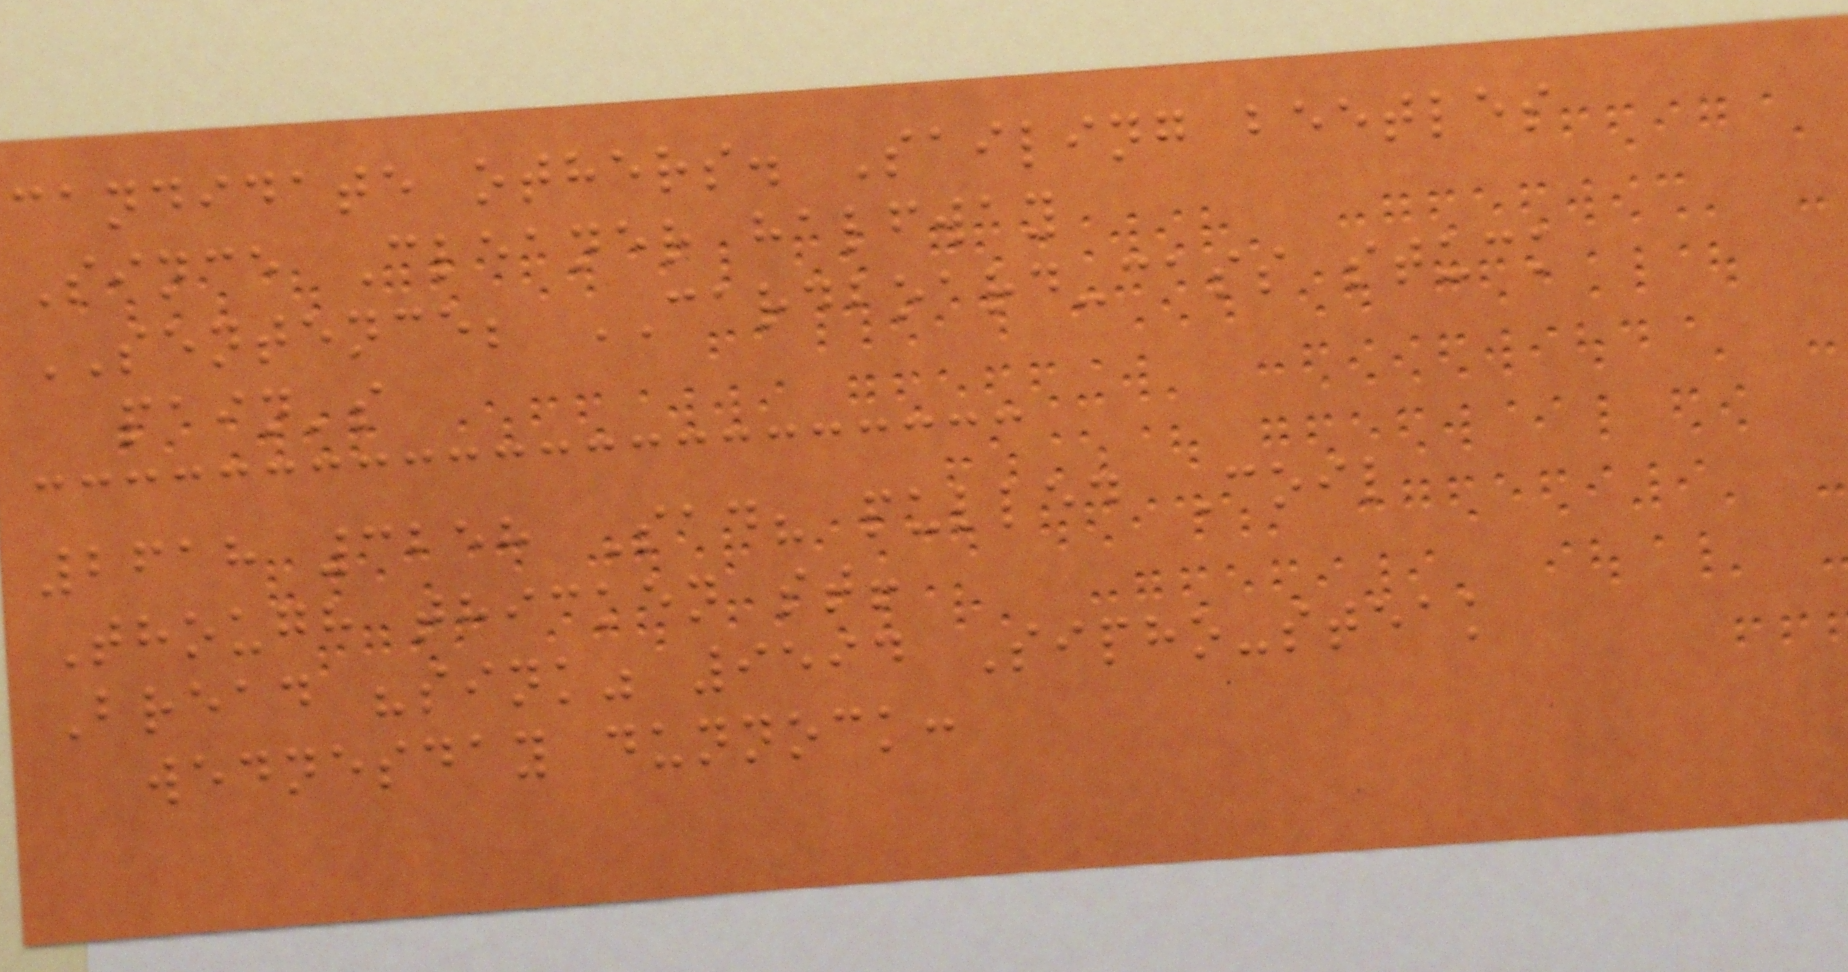candidate others. Sailing beetles
Since Cleaner halfway
SENTENCE; CARDBOARD-cass stuck
pain's
2618 3258 Sad? pulled Coil
Though thicken st!
Bread "sink" 9594 Sipho-steak
wednesday dunnock:
